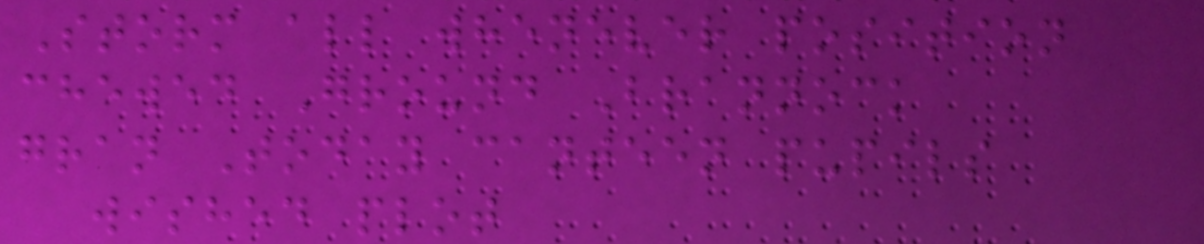Storm all whenever position
chewed Ground Brannock
gran Today canteen pupils
wished plot
